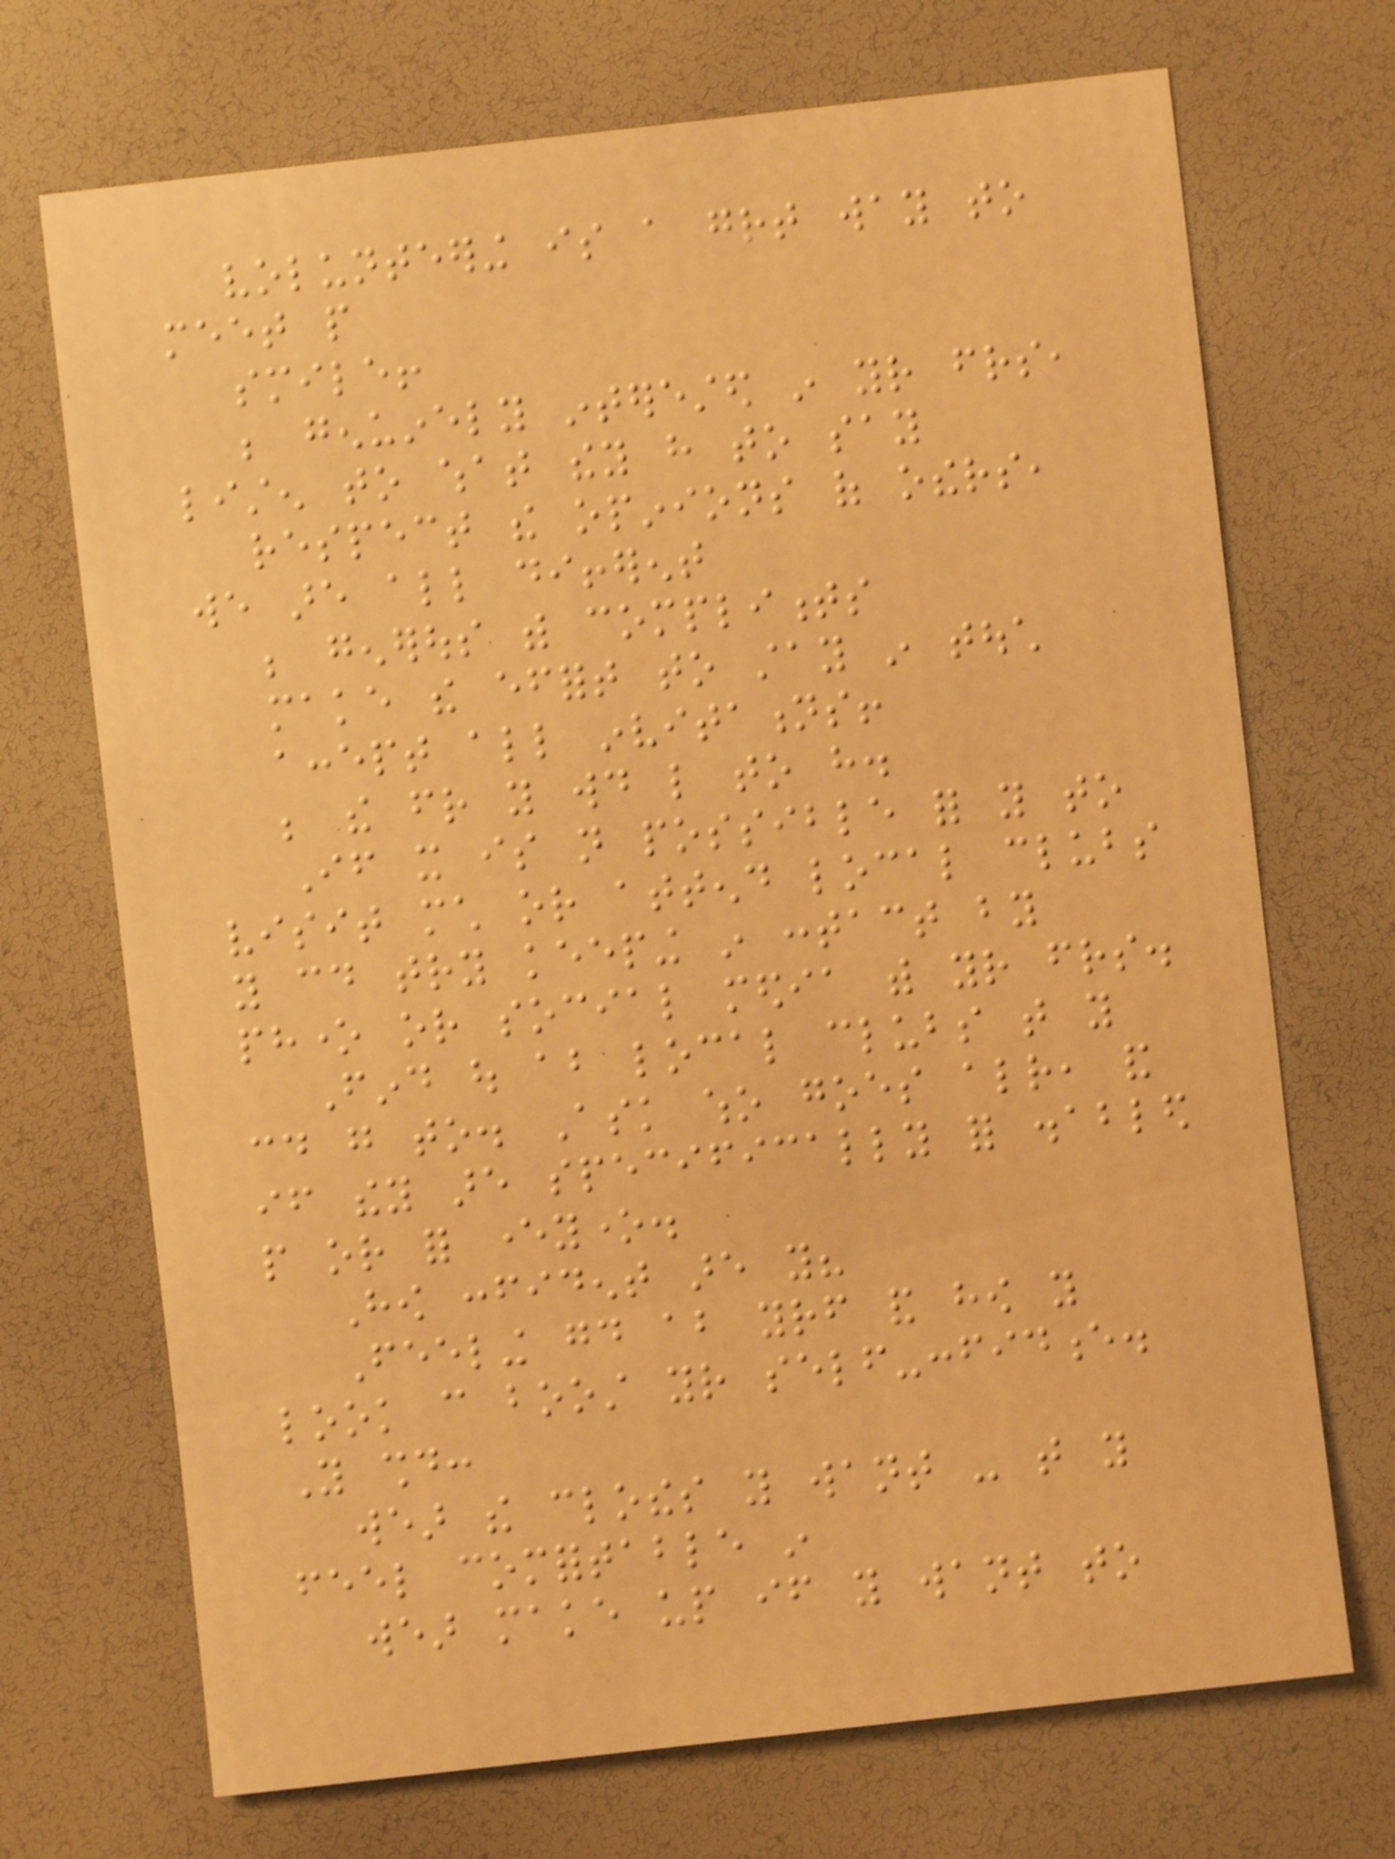volunteering is a great way to
meet people
smile!
be genuinely interested in your friends,
listen to what they have to say
respect the opinions of others,
we are all different
be generous with compliments
make the effort to stay in touch
accept all invitations!
be the friend you would like to have.
If it is not possible for you to
visit much or attend local clubs
you could try keeping in contact by
phone or social media with your friends.
Find out about local clubs that you
could go to. Ask who goes already, and
if they are specifically for disabled
people or for everyone.
How confident are you?
Feeling good about yourself and how you
look can boost your self-confidence.
You should:
wear the clothes you want - that you
feel comfortable in
wear make up if you want to
